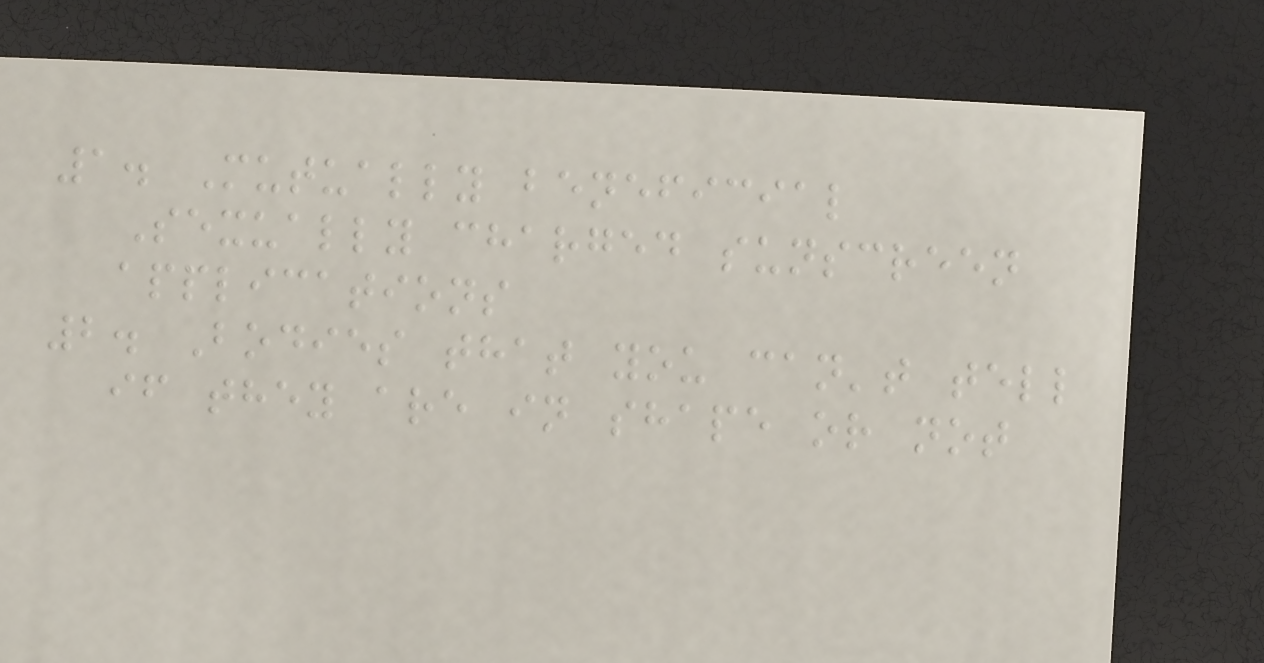1. Mutually beneficial
Sexually charged sunscreen
applications
2. Bodies that you can't tell
if they are in shape or not
